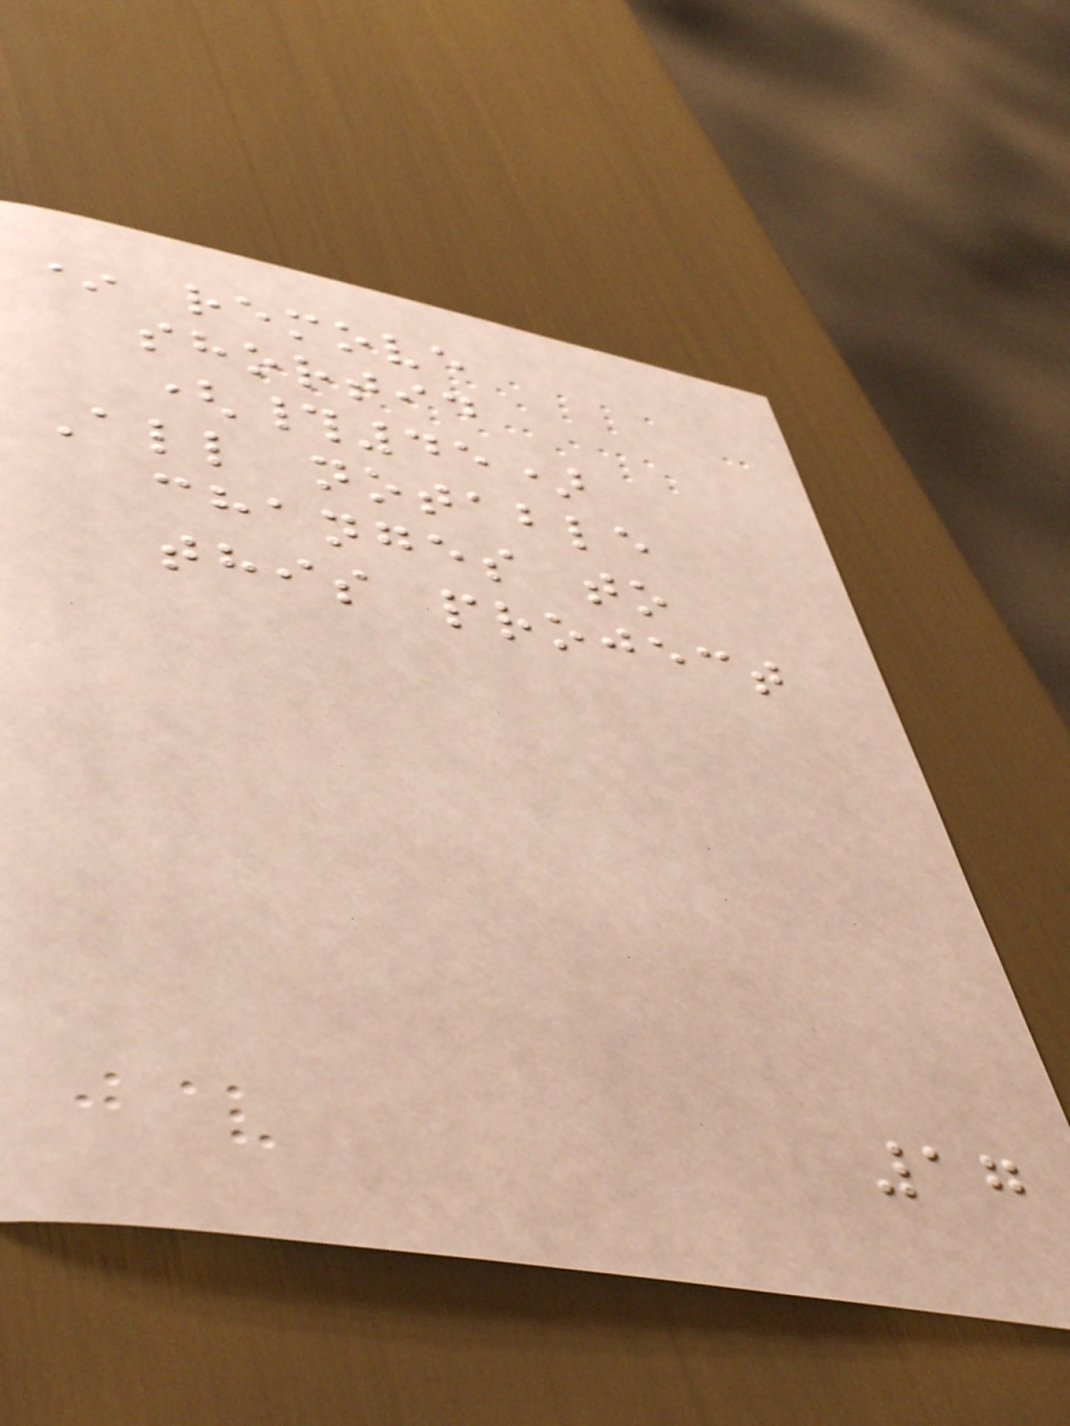* remove
shortid
(#45)
All notable
changes to
this project
17
